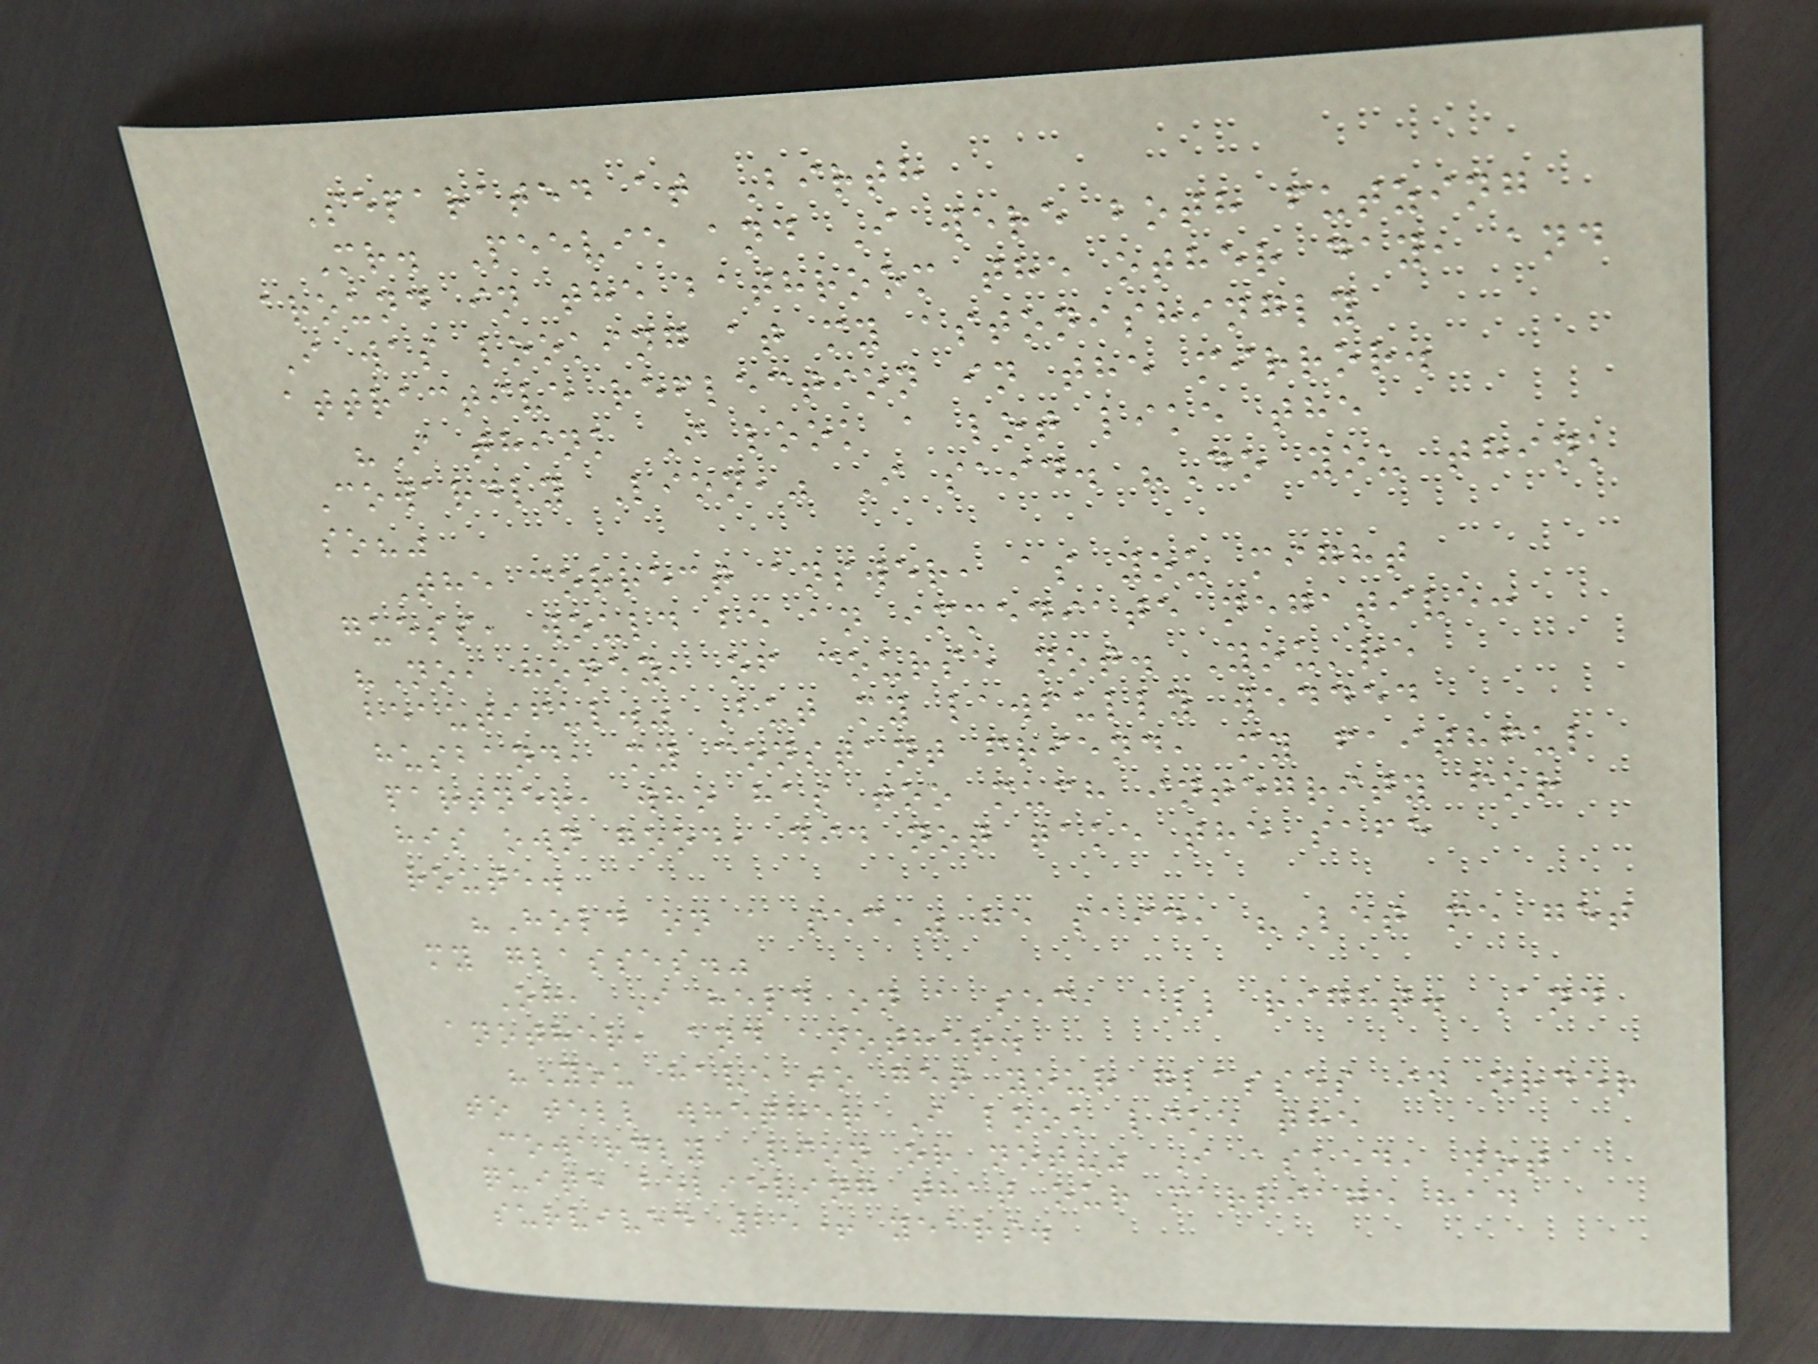Separated at Birth
Mr. Peevie and I were both futzing
around in the bathroom the other day, and
I was looking at my astonishingly
attractive reflection in the mirror.
"I think I look a lot like the
Cowardly Lion," I said. "Do you think
so?"
The correct answer, as you might
guess, would be an immediate negative:
"No, honey, of course not. You're
beautiful." But my lawfully wedded
husband, my constant friend, my faithful
partner, who has too much integrity for
his own good, did not take the safe
route.
"Hold on a sec," he said, "Let me get
my glasses."
Oh, I held on a sec, all right. And
another, and another.
"You have to get your glasses in order
to tell whether I look like the
Cowardly Lion or not?" I asked, not
quite believing that our marriage had
survived 25+ years.
